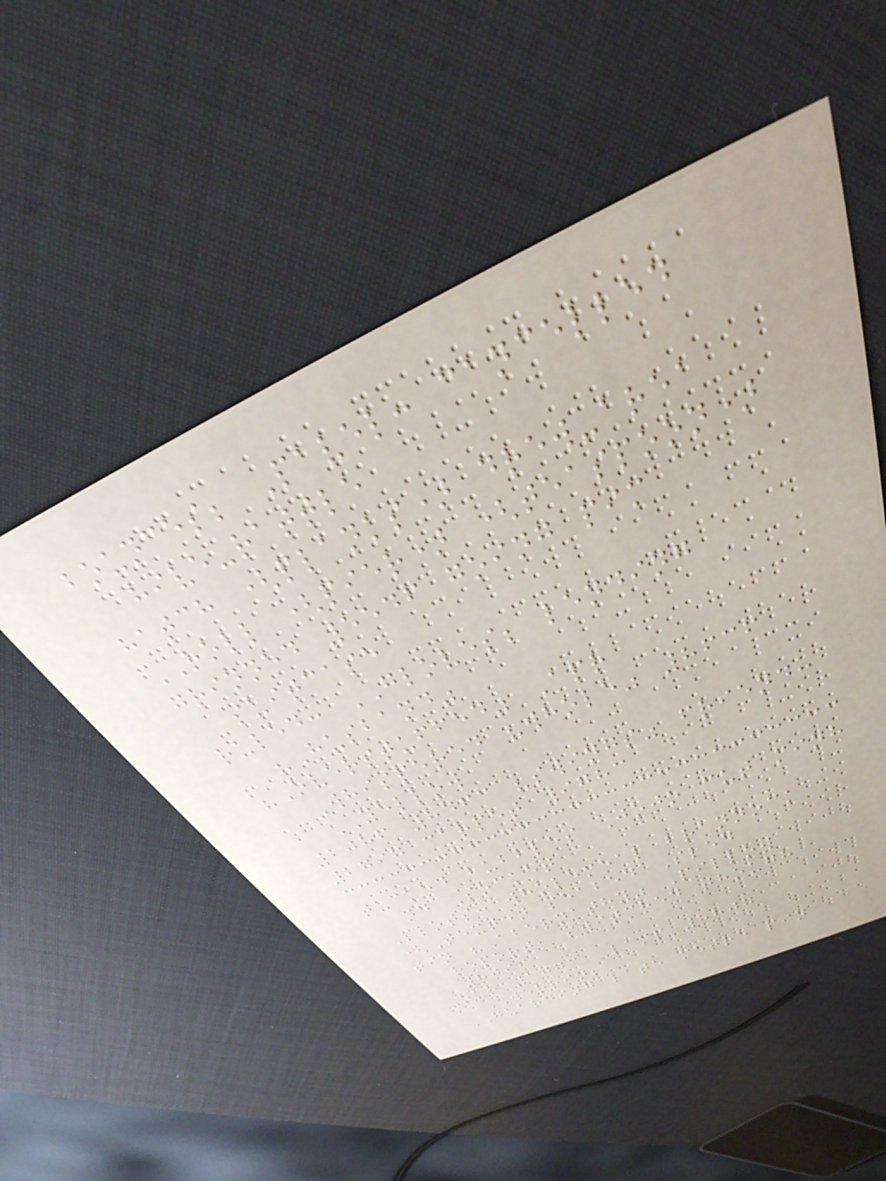bounces; Pavel: cancelled
hive-rattle
hatch (planks) drew-area
ROLL (pier) (teaspoon)
grinned 5546 going pim
suitcase
ruled: GLOVES; lending
"Husband"
"Overstuffed" Apr
Whispered "whole" 8636
YELLOW
2086 8463 "swings" friend:
2797 carpet 9783
tucked bubbles Jojo cut minh
nd Socket
Plots: wholemeal brannock
(Text) seabed Sled
tin "Abernathy" Pillow
report, switched though
8099
Our 1073 Lamp 8807
WERRIN;
GUARDING late metre pin
